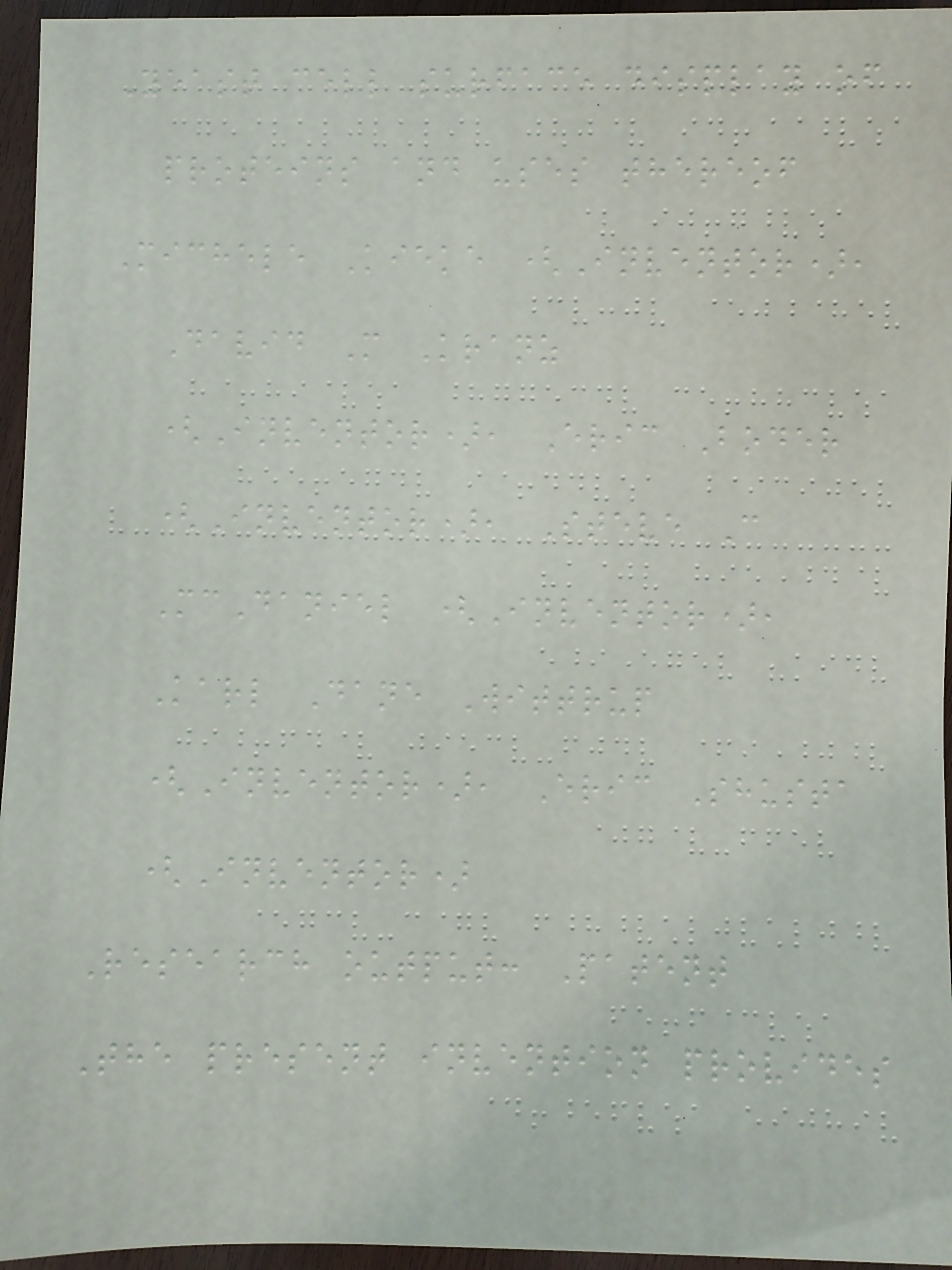Yeast cell surface display of
proteins and uses thereof
Michele Kieke (Inventor),
David M Kranz
(Inventor), Eric Boder
(Inventor), Steve C
McDaniel (Inventor),
Karl Dane Wittrup
(Inventor), Eric Shusta
(Inventor)
Research output: Patent
The present invention provides
